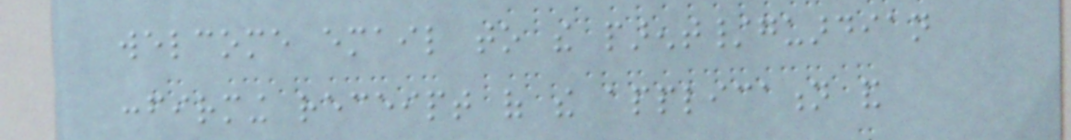welcome email to the parent/guardian
confirming receipt of the application and
